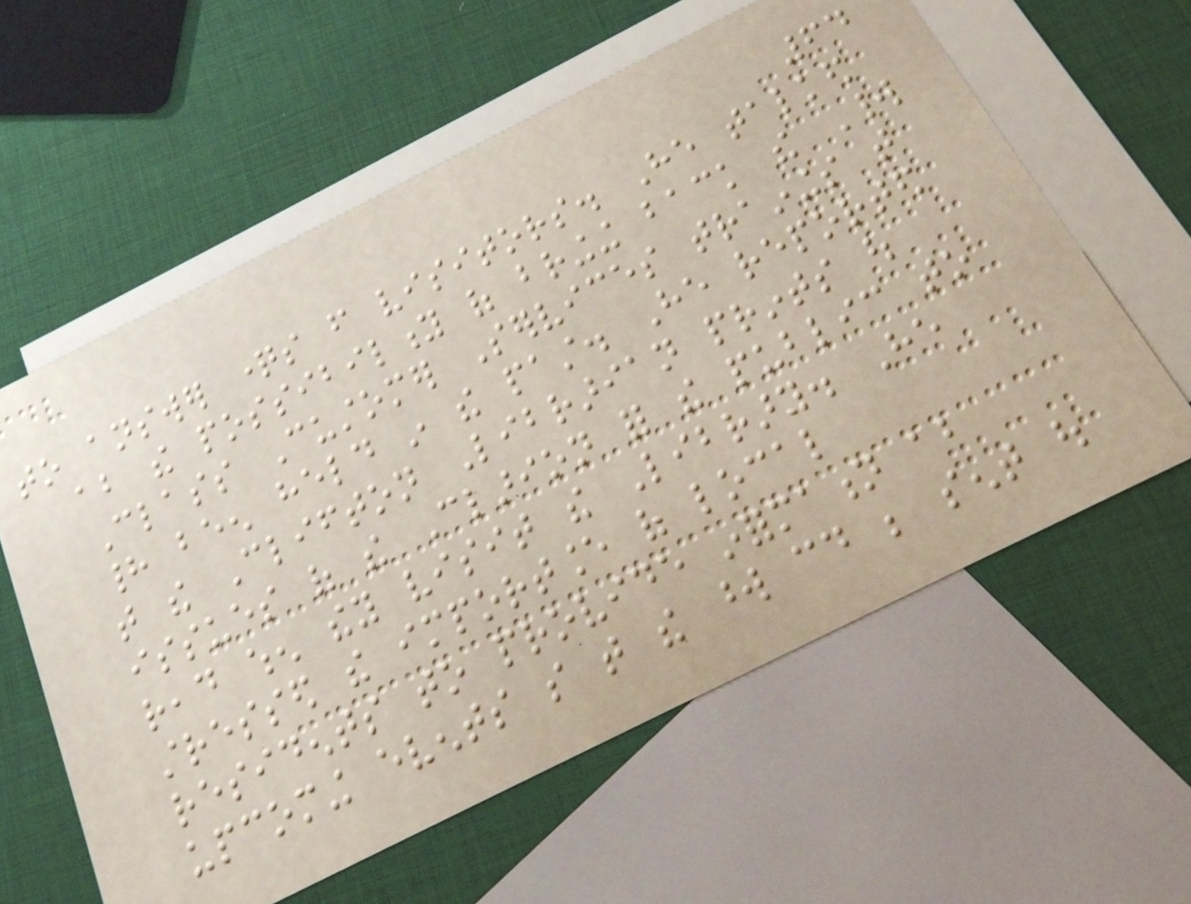64
to answer questions from visitors. He talked
about the possibility of bringing back the World
Class Customer Services trainings that
had been held in the past. He reported
that the Clifton Librarian prints out
issues of the Clarion for the public to
read when they visit the Library. He
stressed the importance of local
residents to provide information about
upcoming events so that the word could be sent out
